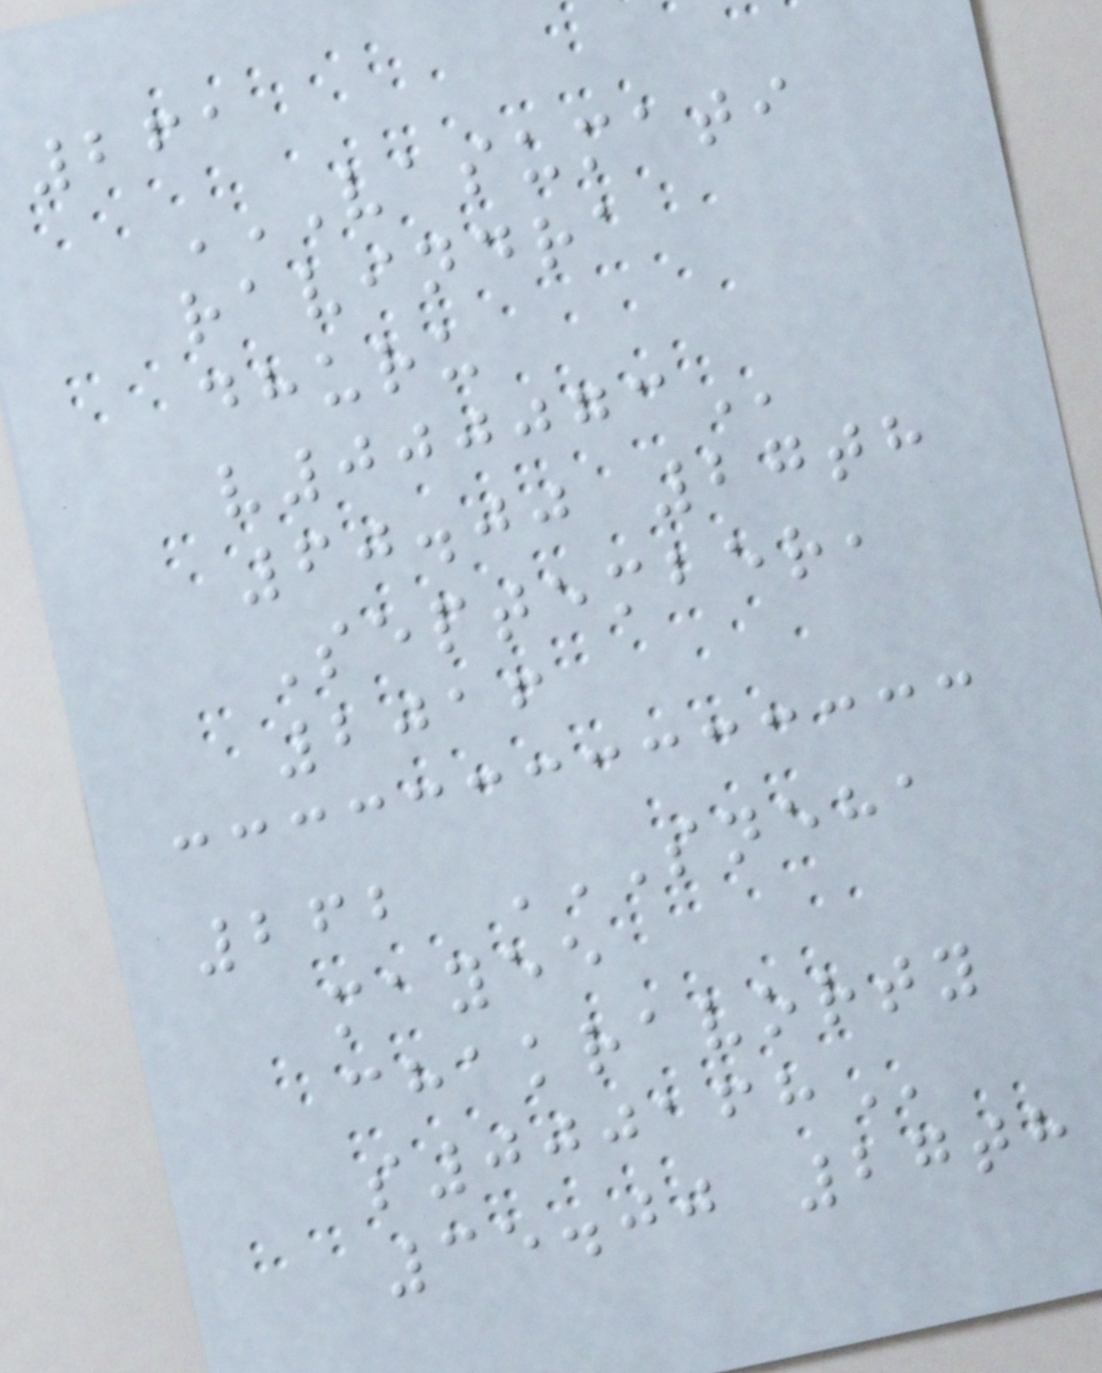261
VASUMATI
RAVINDRA
DHURU
V000073
60.00 27th
September,
2016
262 SNEHA
MAYEE
CHAKRAVORTY
S000168
35.00 27th
